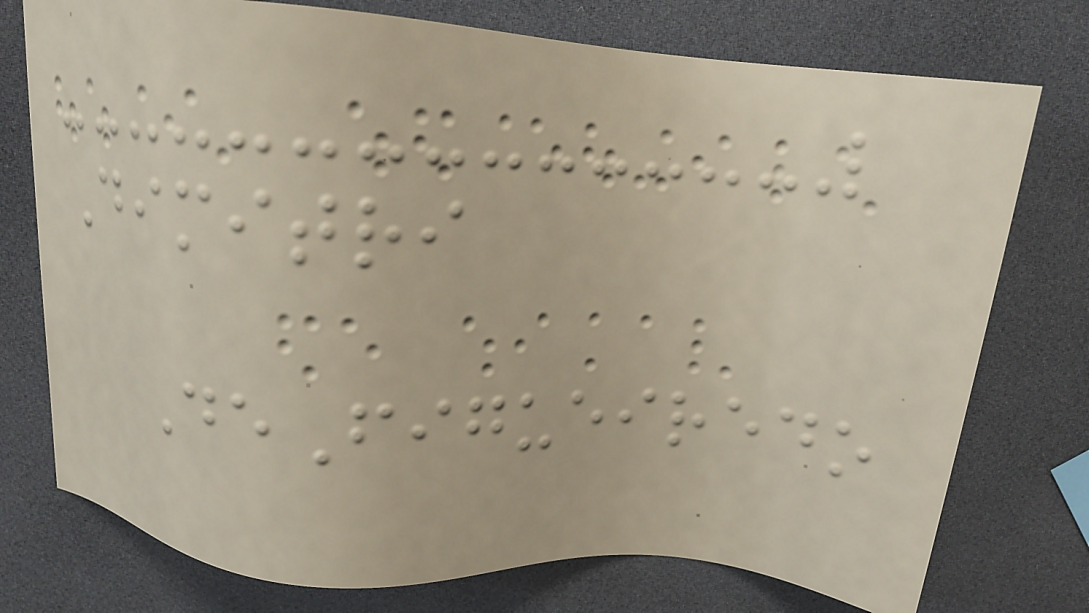Dimitri
DeFigueiredo
